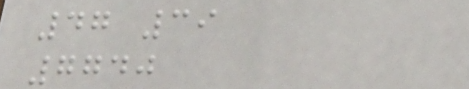47 39
7740
